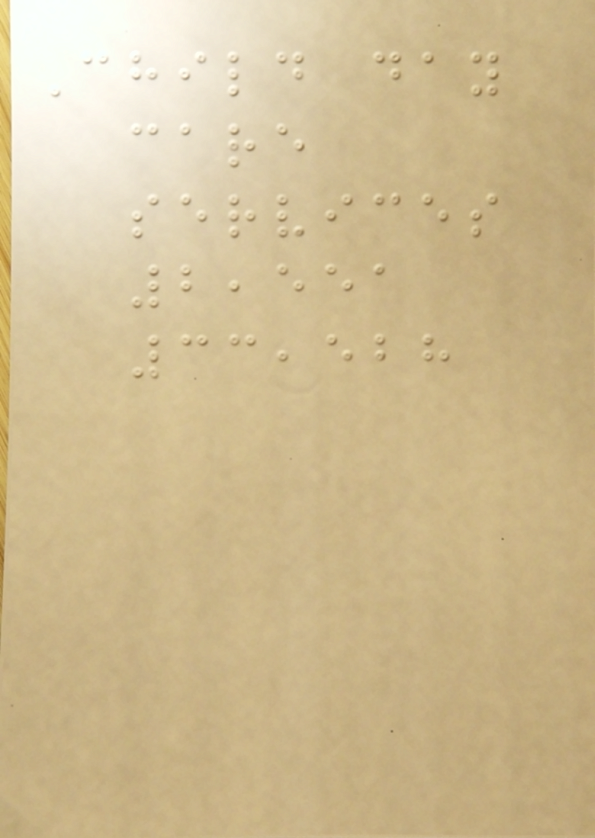Child day
care
services
2,551
33,528
